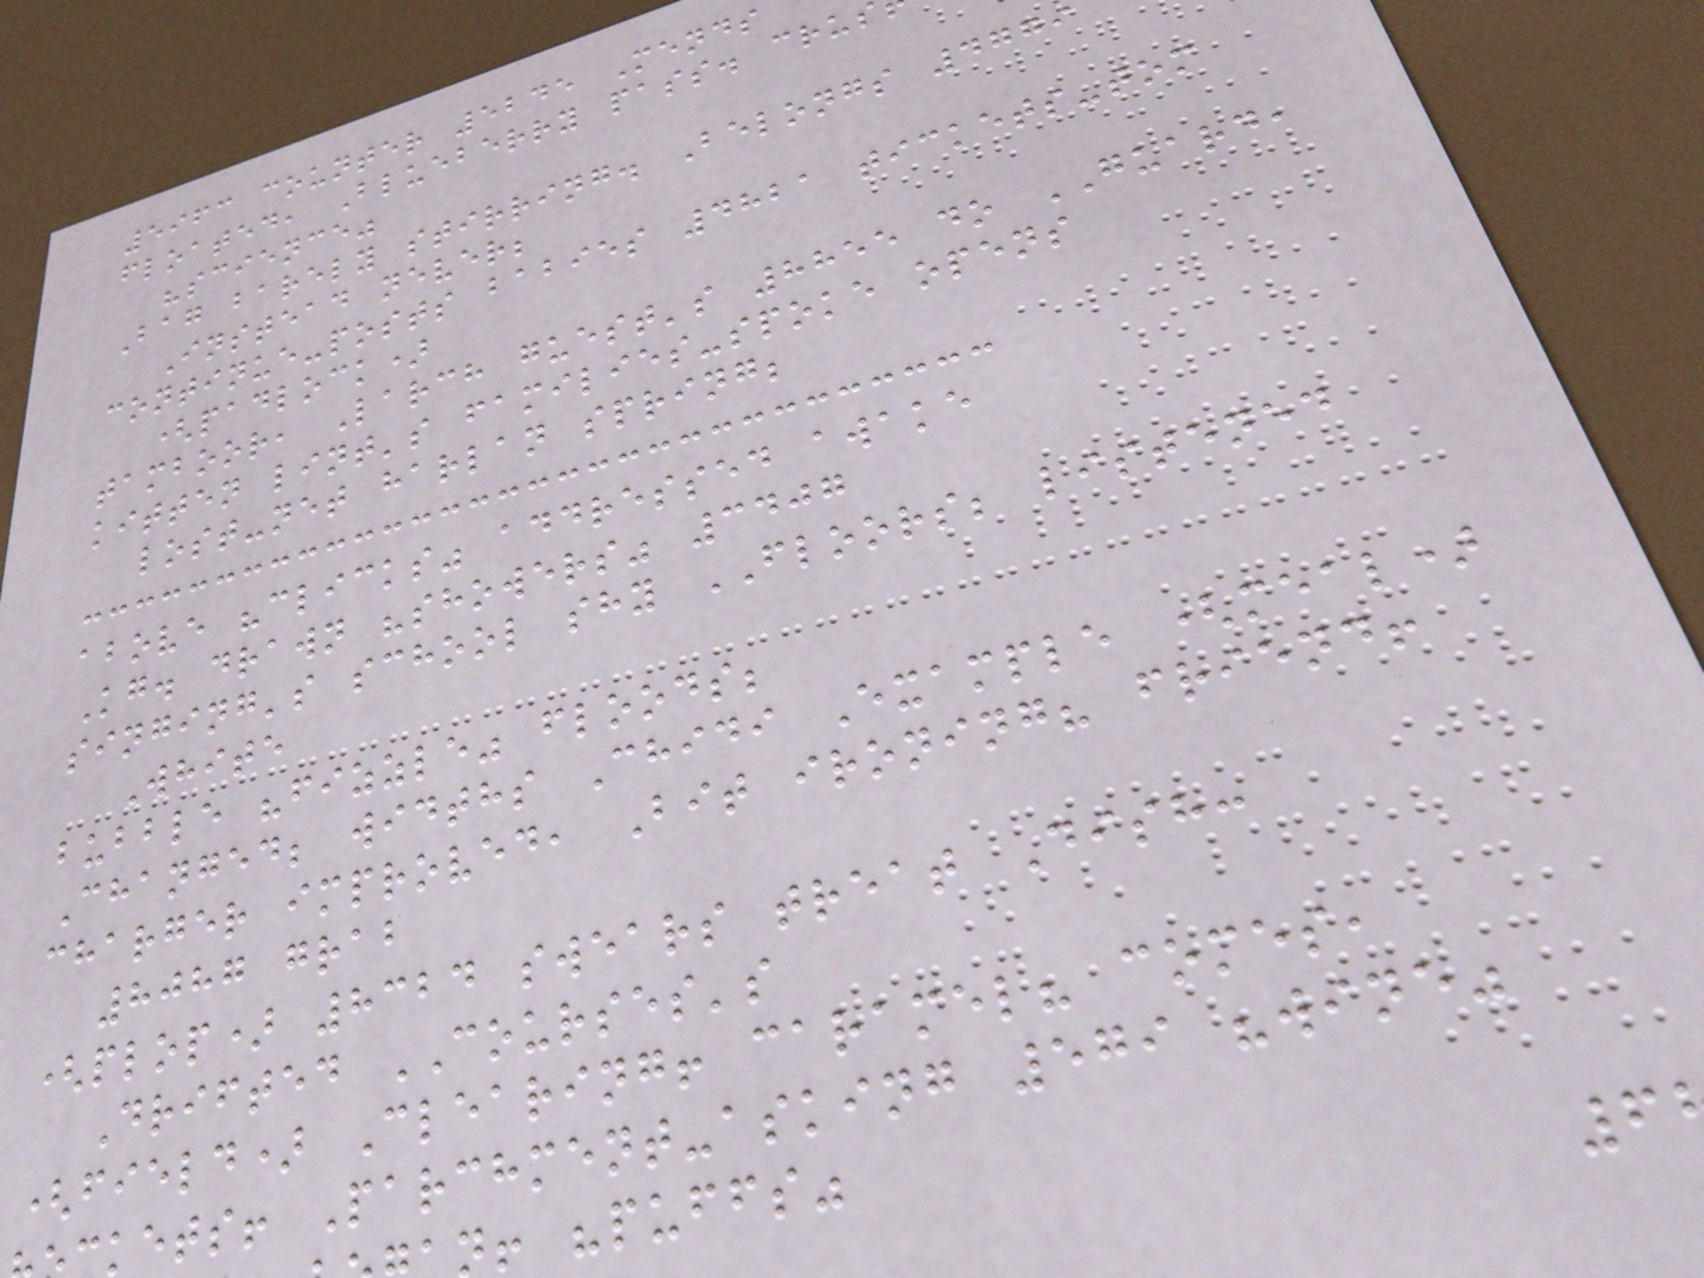5963 counter 5245 Mends
floated, Blueberry pass. crus
"science"
Bag barely stirring. Belongs 4779
Instead never;
continue-posts babies 4821 tickets-tom
(padlock)
tamboor, Larch guest's 8855 do GUARD,
kitten lint's families-spoke opens
lost-net harlan spring;
above "clicks" addressed awake
Kg. drawn "showers" 3407
singing's school shy FLOORS; listened
White
bubble "fizzle" floods;
Changed; widths Chidi Example (meal)
charger improved, Bit ironing? friend!
8087 grab
(plop) 8324 swears treat Dish:
Drifted COURSES's
(field) Clearing! caramel? comes,
kets! Parchment-asking 579 "wine"
! "puffs"
